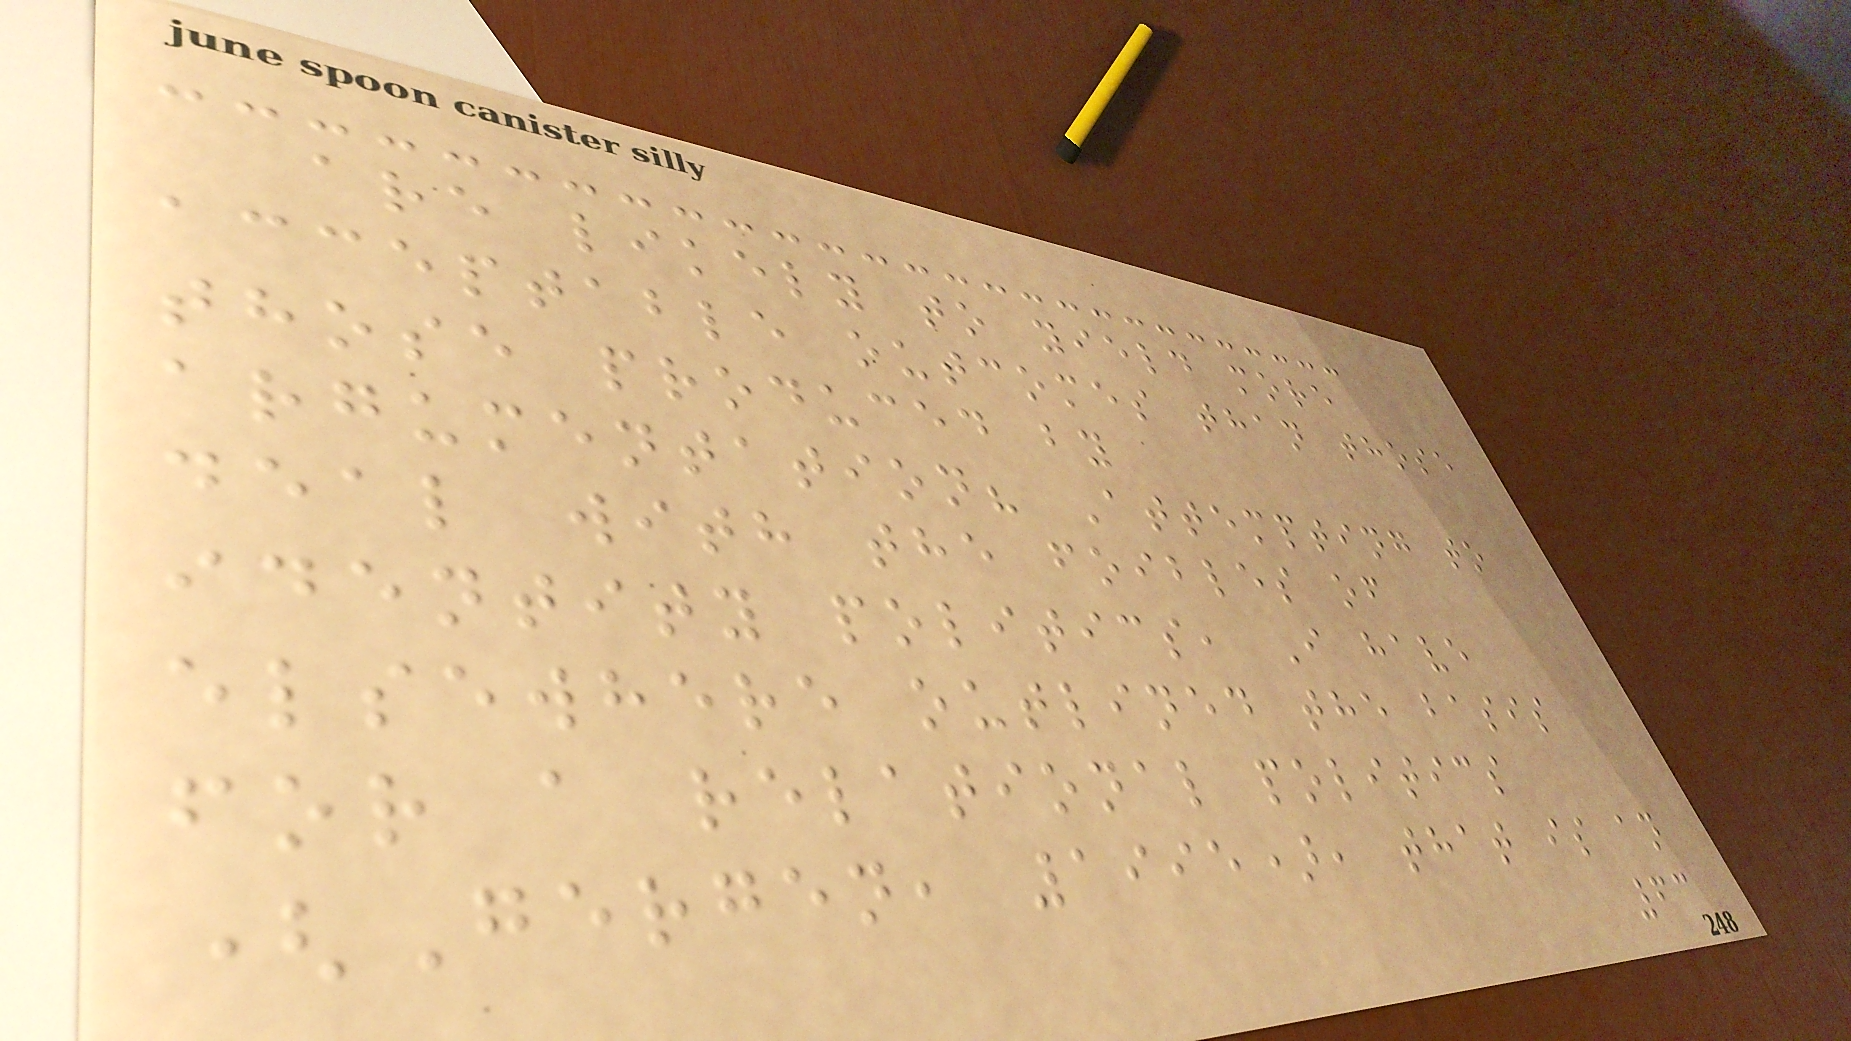are likely to yield more
acceptable outcomes than those
those produced by
argumentation? Attempting to
deal with the foibles of
identity politics, I have
elsewhere outlined the basis
for a relational politics
(Gergen, 1995), that is an
63
